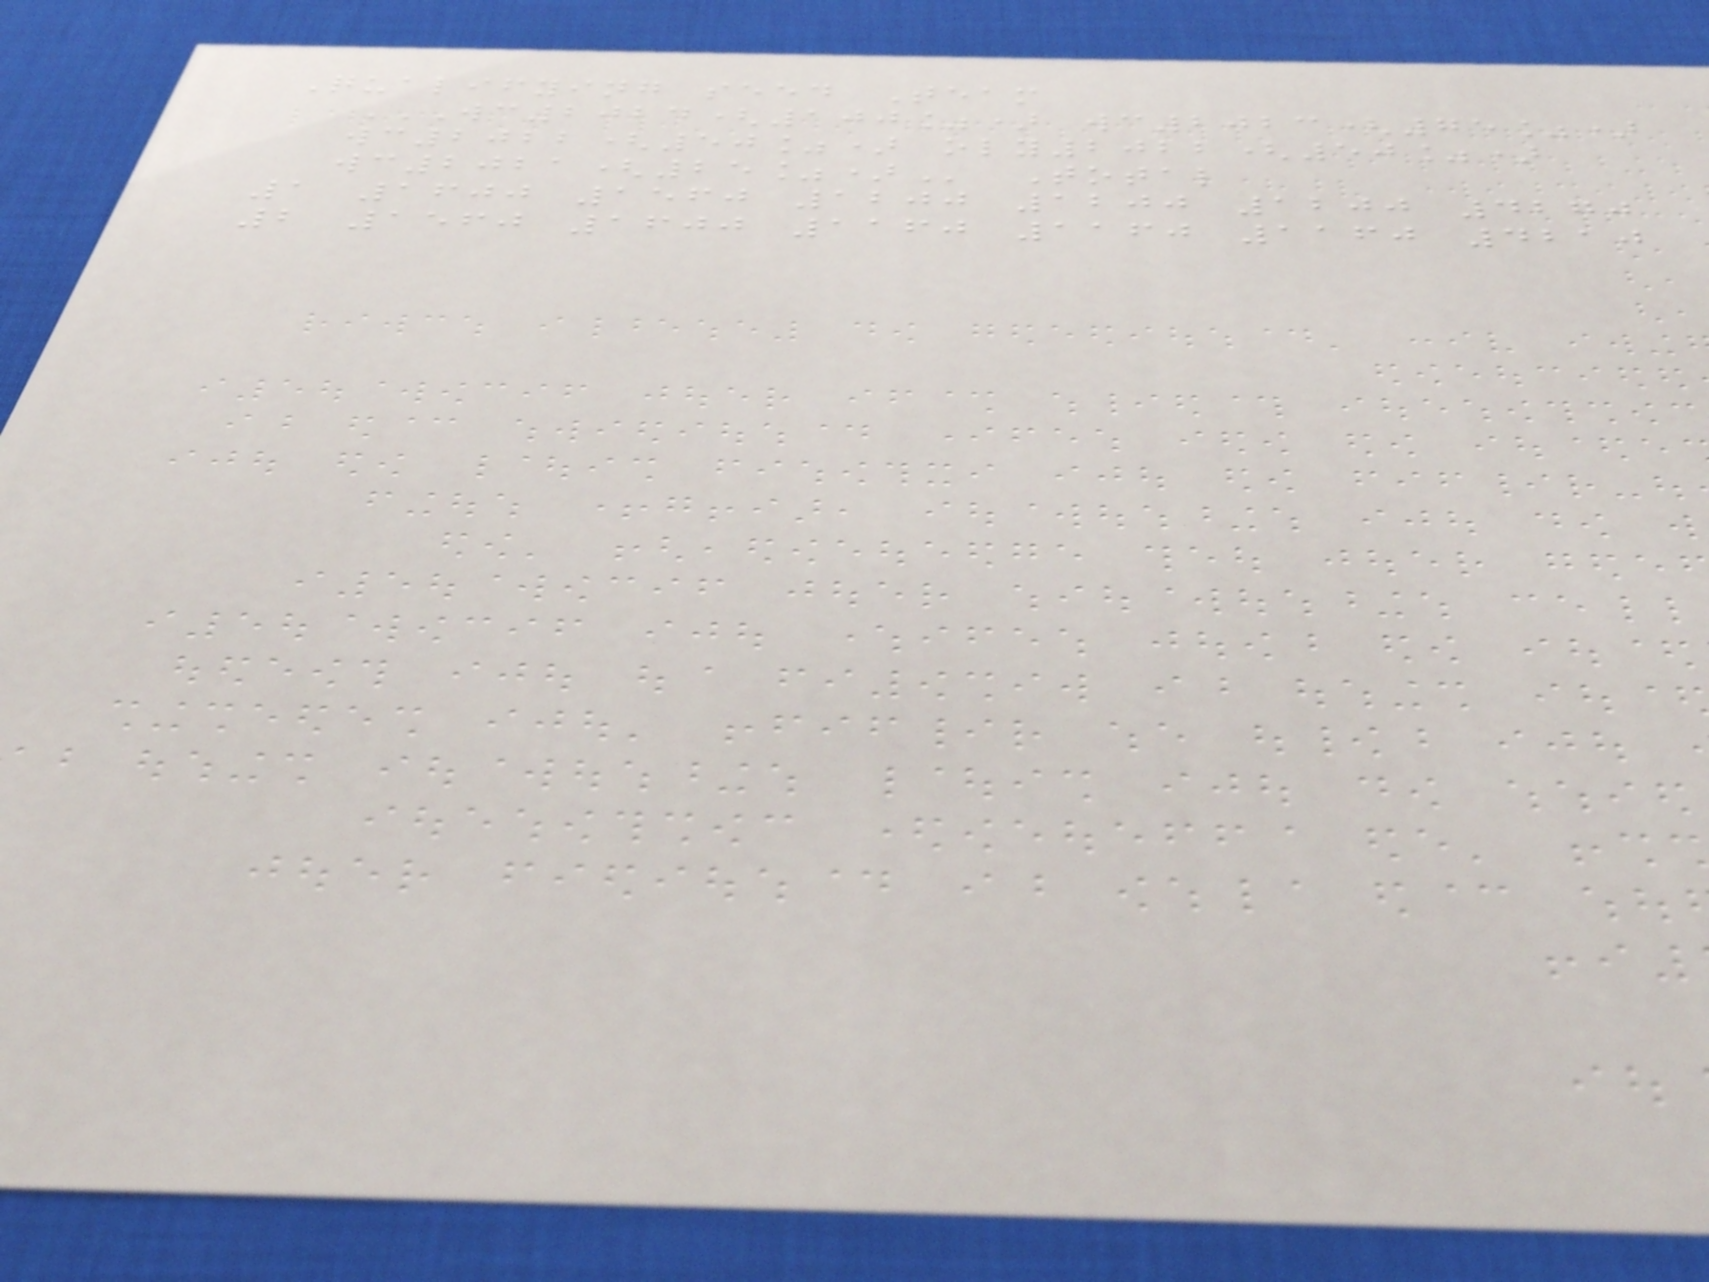Qualifying seed Team
WC2024(100%) WC2023(75%)
wc2022(50%) oly2022(50%)
1 1600 1560 1200 1200 1200 4270
2 1560 1600 1160 1160 1160 4210
